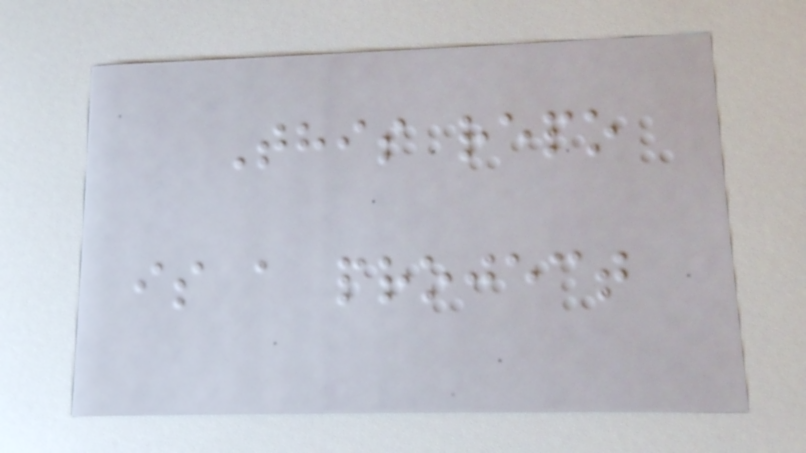This repo
is a project
